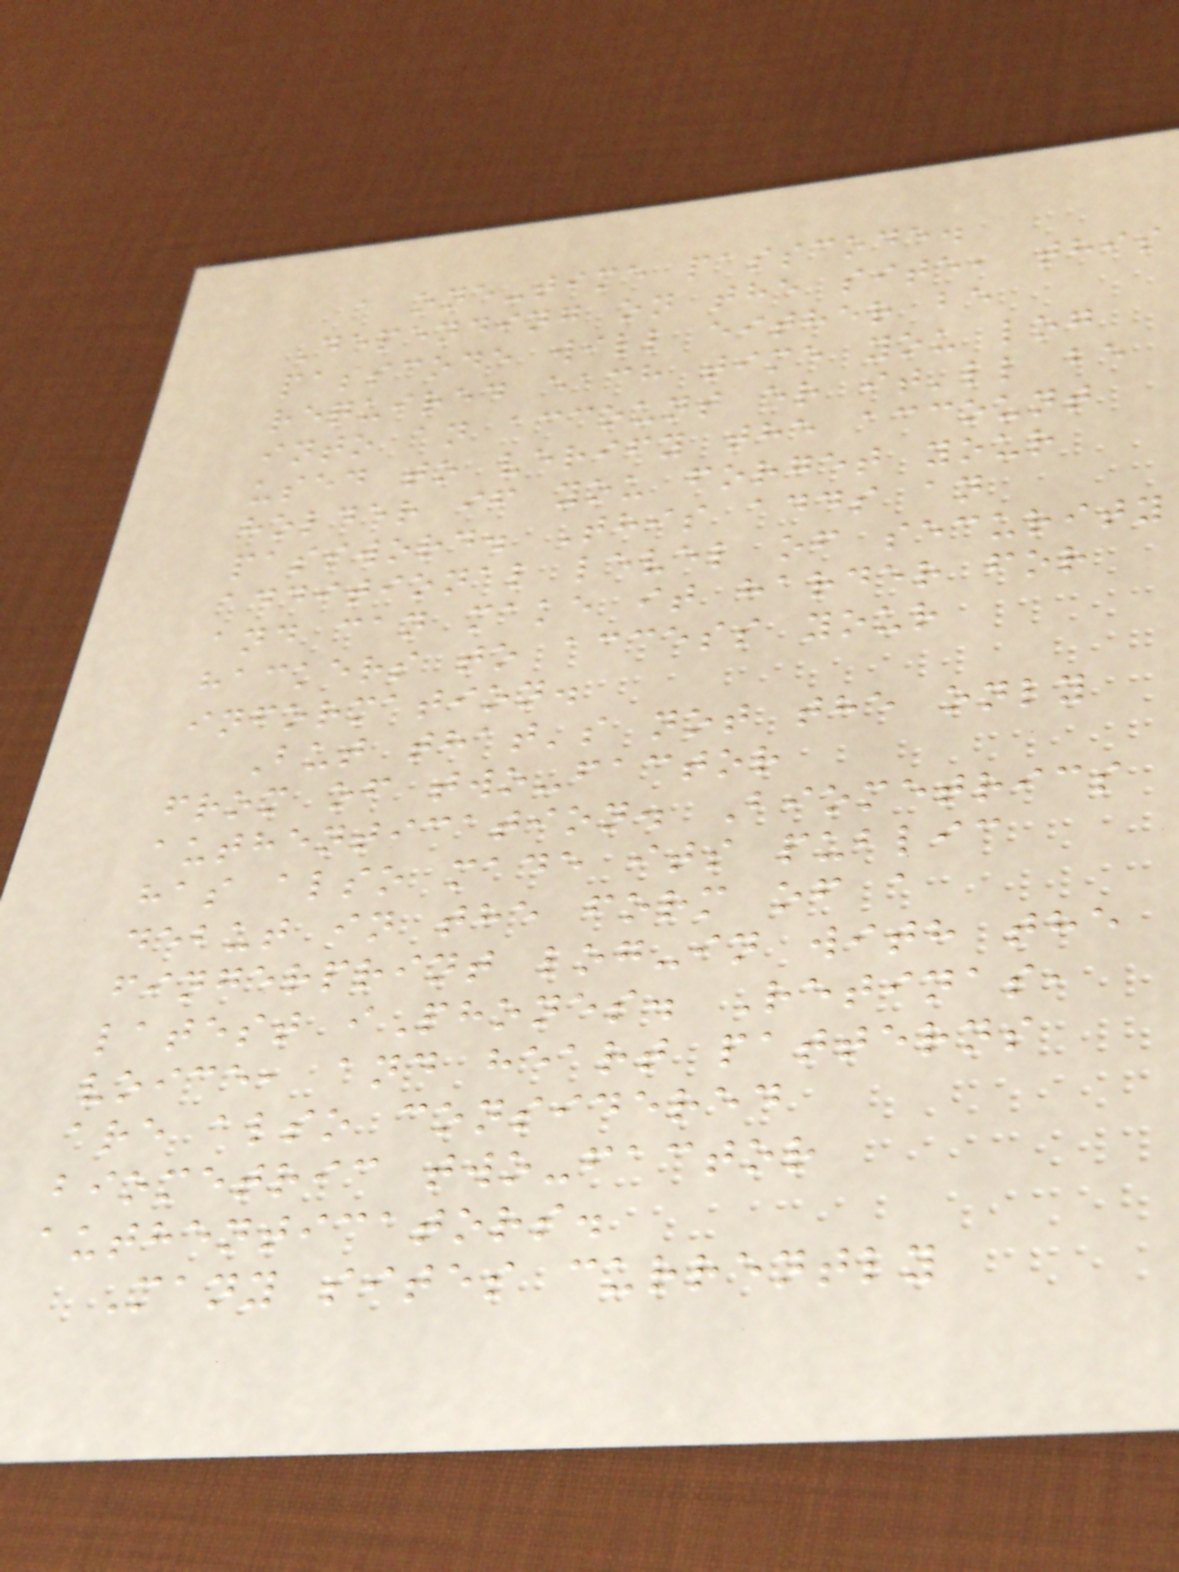a one-time passcode.
Depending on the site, this
passcode will either be
required each time you log
into an account or it'll be
used to verify the account
holder if you forget your
password. This adds an
additional level of security
and can make it harder for
hackers to access your
information.
But that's not the only
from of two-factor
authentication. Biometrics
has also made its public
debut in the form of a
fingerprint log-in with the
latest iPhones. Retinas,
voice, and heart patterns
are also considered
biometric two-factor
authenticators.
Many sites currently
